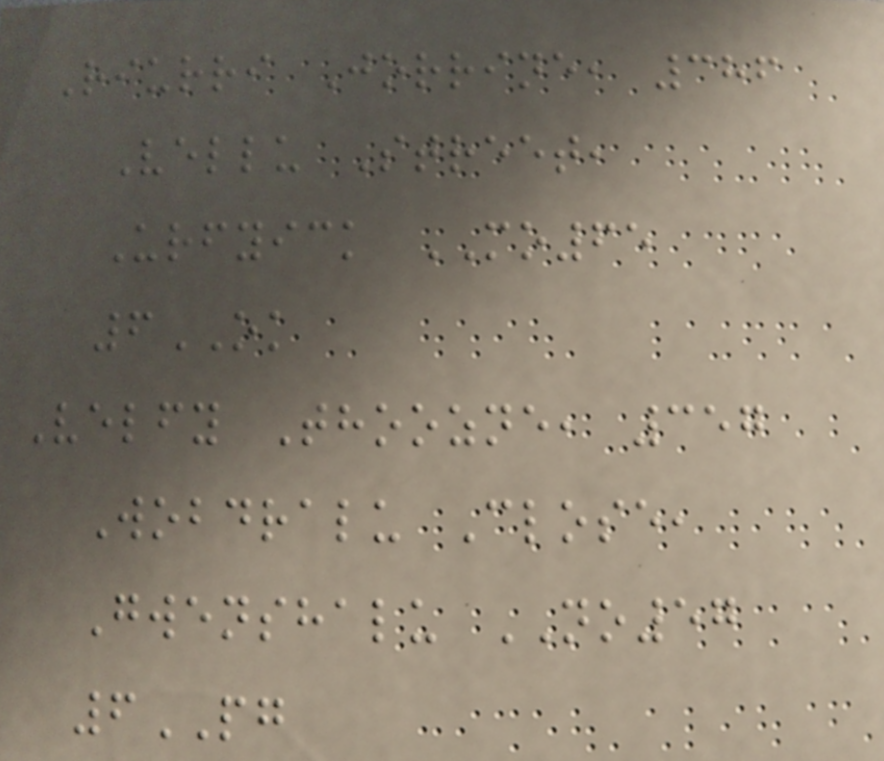Riurri Jorrine, 386
Vellu Street,
Urfyick MO65
6OK
Velfy Thoozne, 357
Wobdralu Close,
Gwenshalu NO57
6PG
